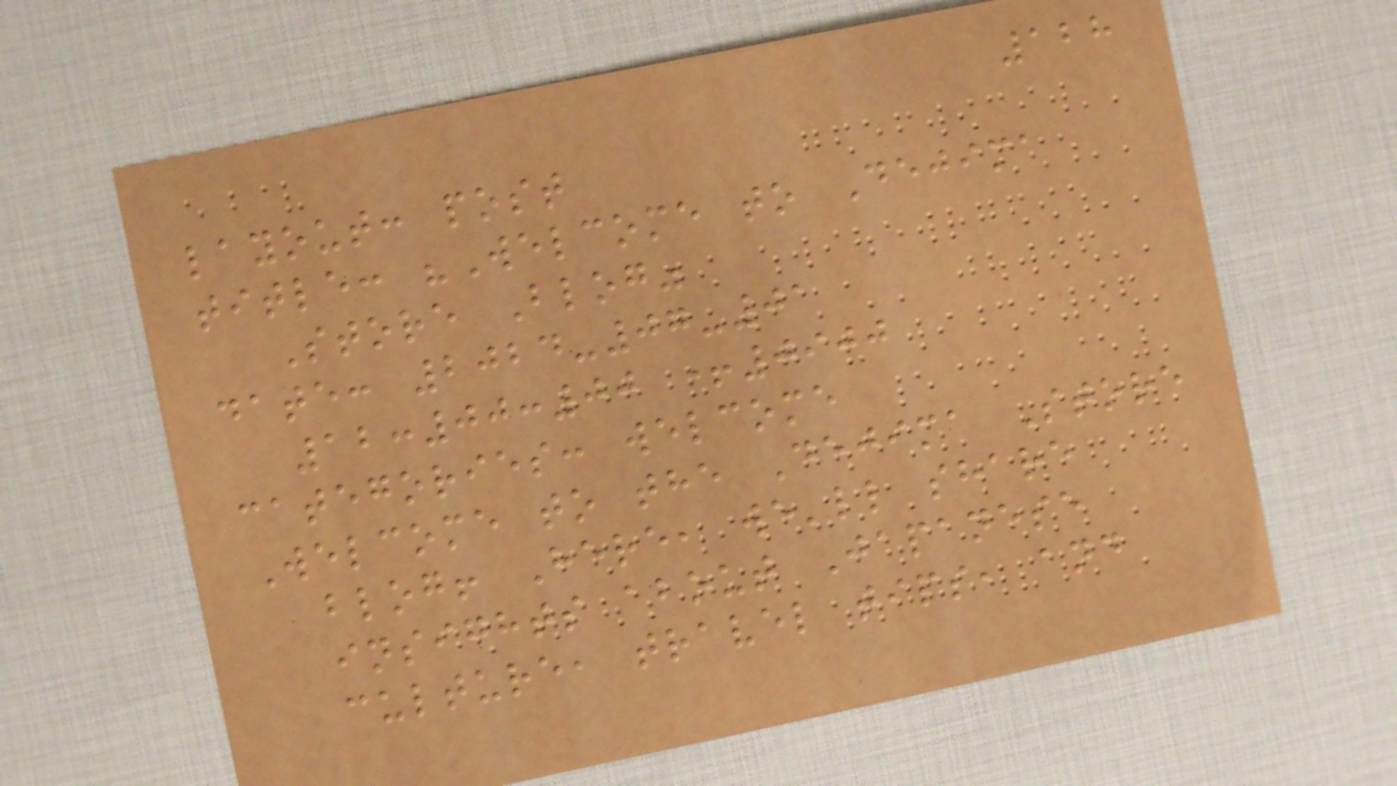128
layout: post
title: "Welcome to Dejima
Store Blog"
date: 2024-07-01
12:00:00 +0900
categories: welcome
Welcome to the Dejima Store
blog! Here, we'll share
insights about Japanese
culture, travel tips, and
